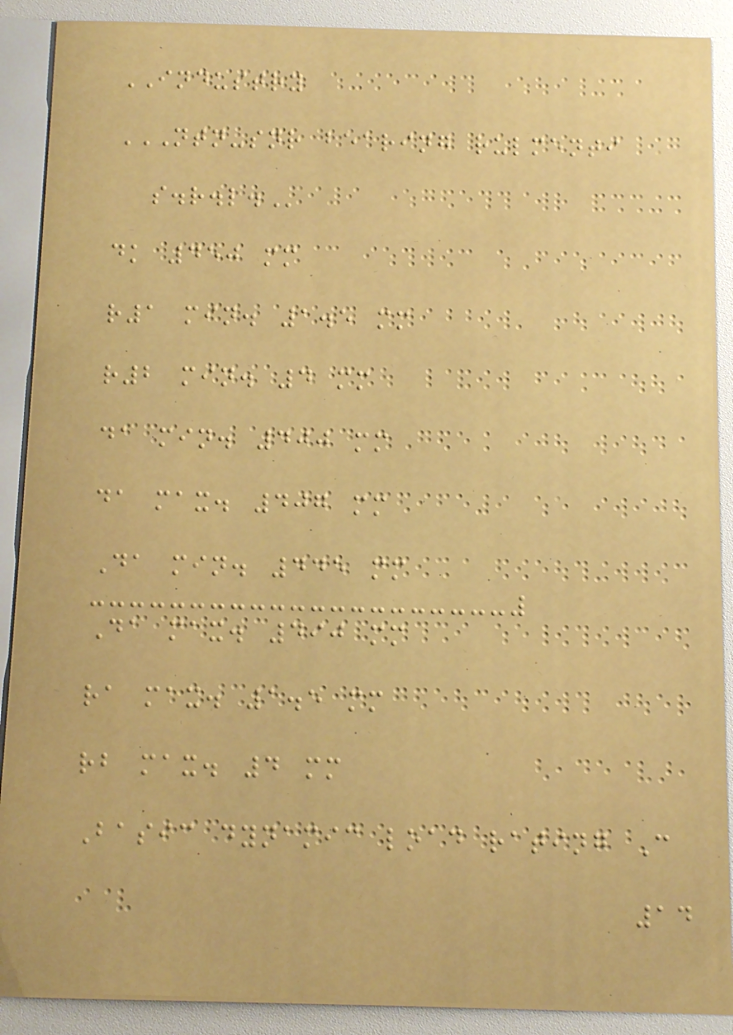INDUSTRY
NTN-SNR BEARING RULMENTI
S.R.L.
dk 450 mm
r1 min. 1.5 mm
r2 min. 4 mm
da min. 400 mm
da max. 407 mm
Da min. 445 mm
Da max. 490 mm
ra max. 1.5 mm
rb max. 4 mm
Basic dynamic load rating C
14
